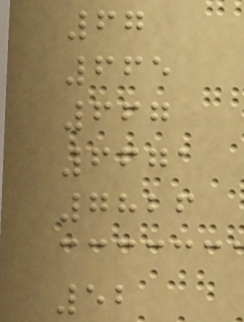67
665
667
6671
7826
52
